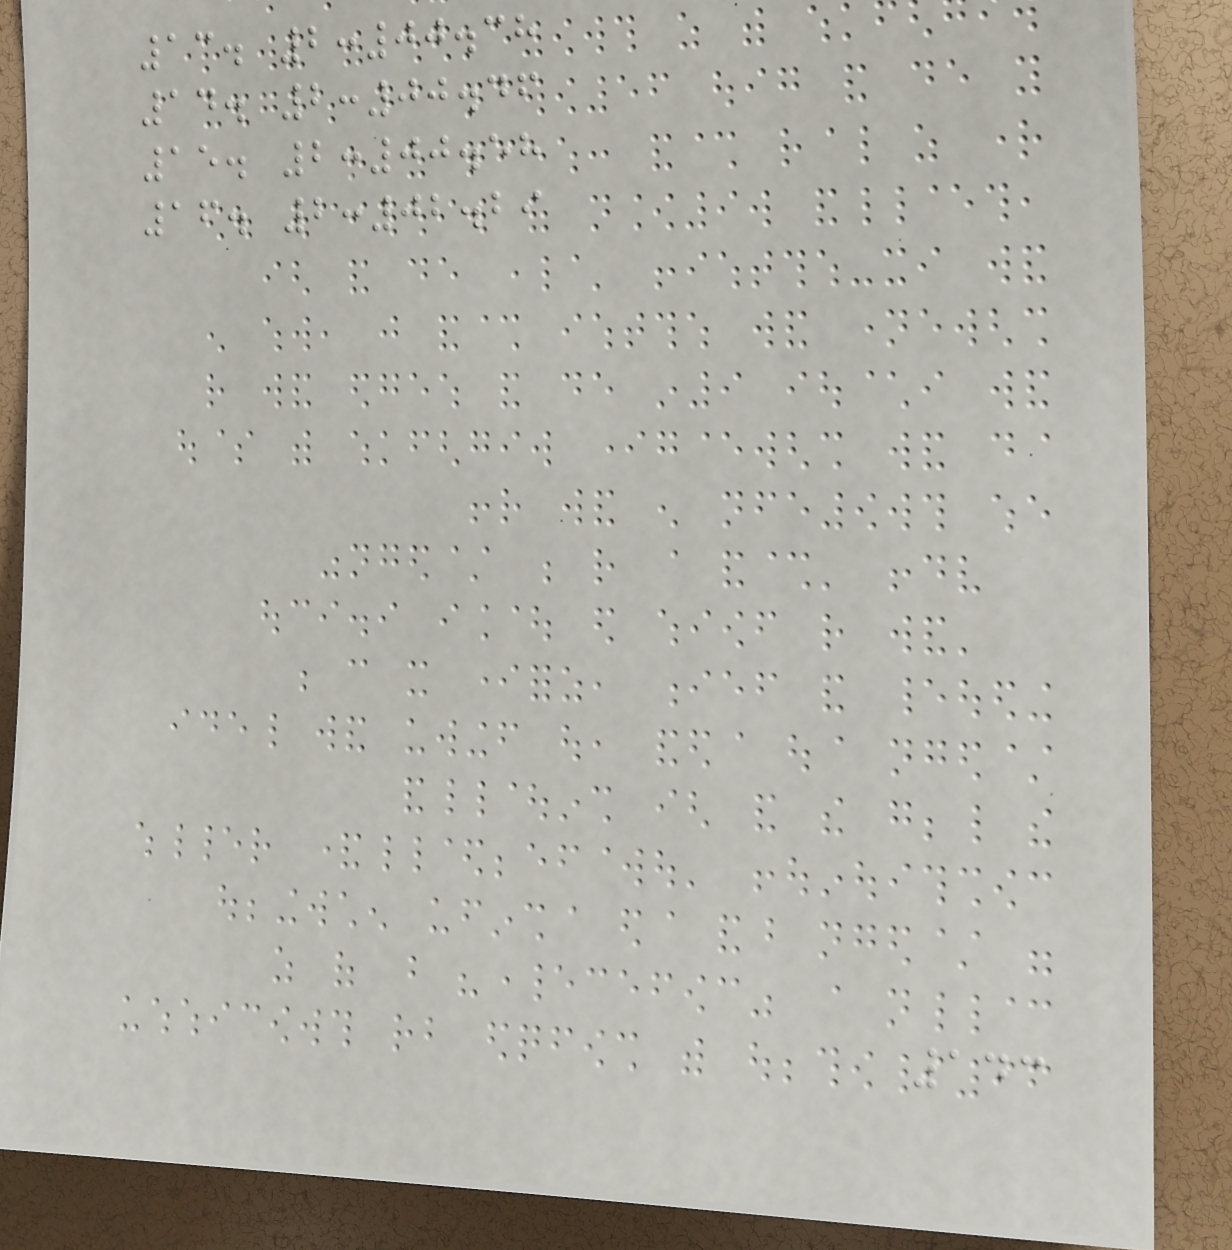13. 2:00.38
14. 2:00.46
15. 2:00.58
16. 2:02.29
143
